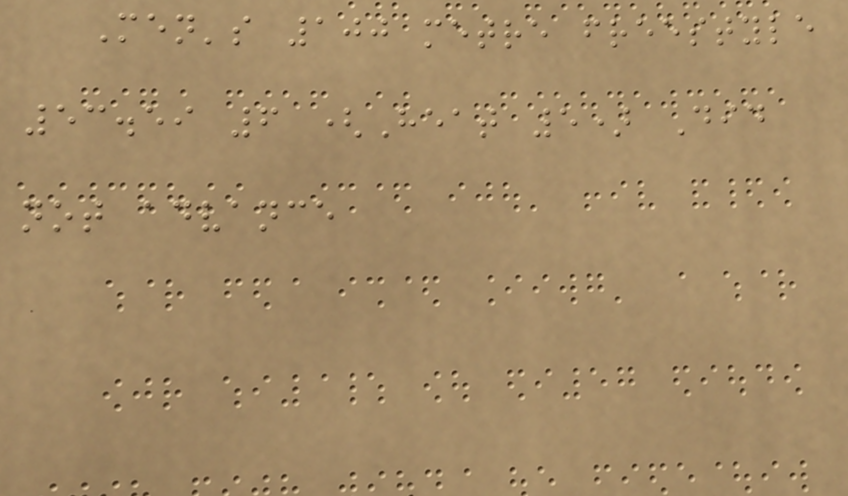Men's 100 metre freestyle
53.59 6 (Heat 5) Did
not advance
